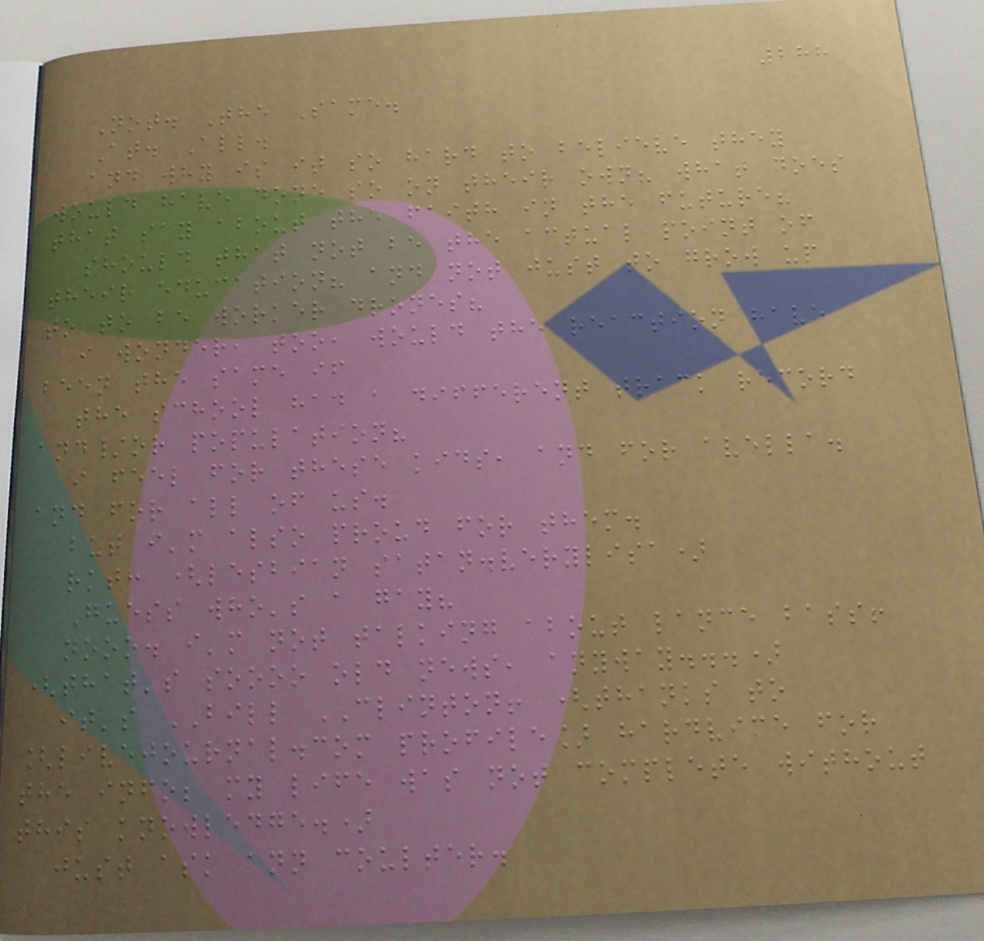288
Not. The Same.
At. All.
and why is it so hard to believe they
would have done so on their own? what does
that say about the faith in the future?
should that not be the actual point of
their education? and not just to grow up
to to be worker drones?
i wonder, too, would the reaction have
been the same if
the school had a different track record
and/or population?
i feel for these kids, and for avella.
and for all of us.
but i'm also proud for them.
rkt: (lesbian satan.verylisa)
Guess who's a gay?
nooo. i'm not talking about lance bass!
(that's soooo old news, anyway...)
it's BILL CLINTON! (thanks to
[livejournal.com profile] hardvice for
the info; my life was not complete without
this knowledge.)
just ask ann coulter.
